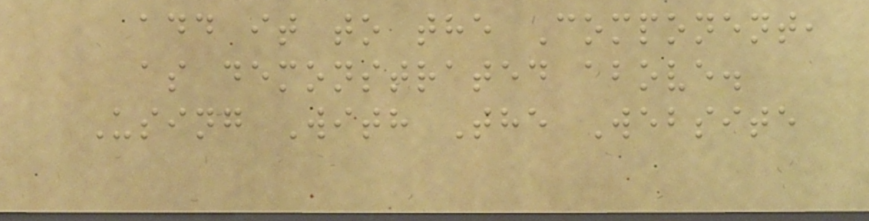add it to the Component,
as demonstrated above.
Using With The Website
